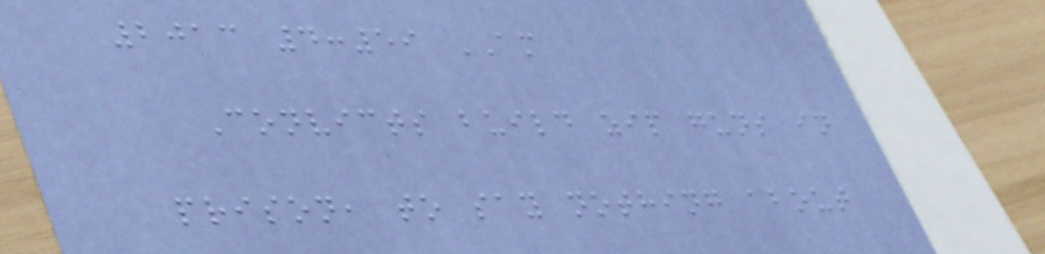2013 4:59 AM
Convicts build zip guns in
prison, to say nothing about
